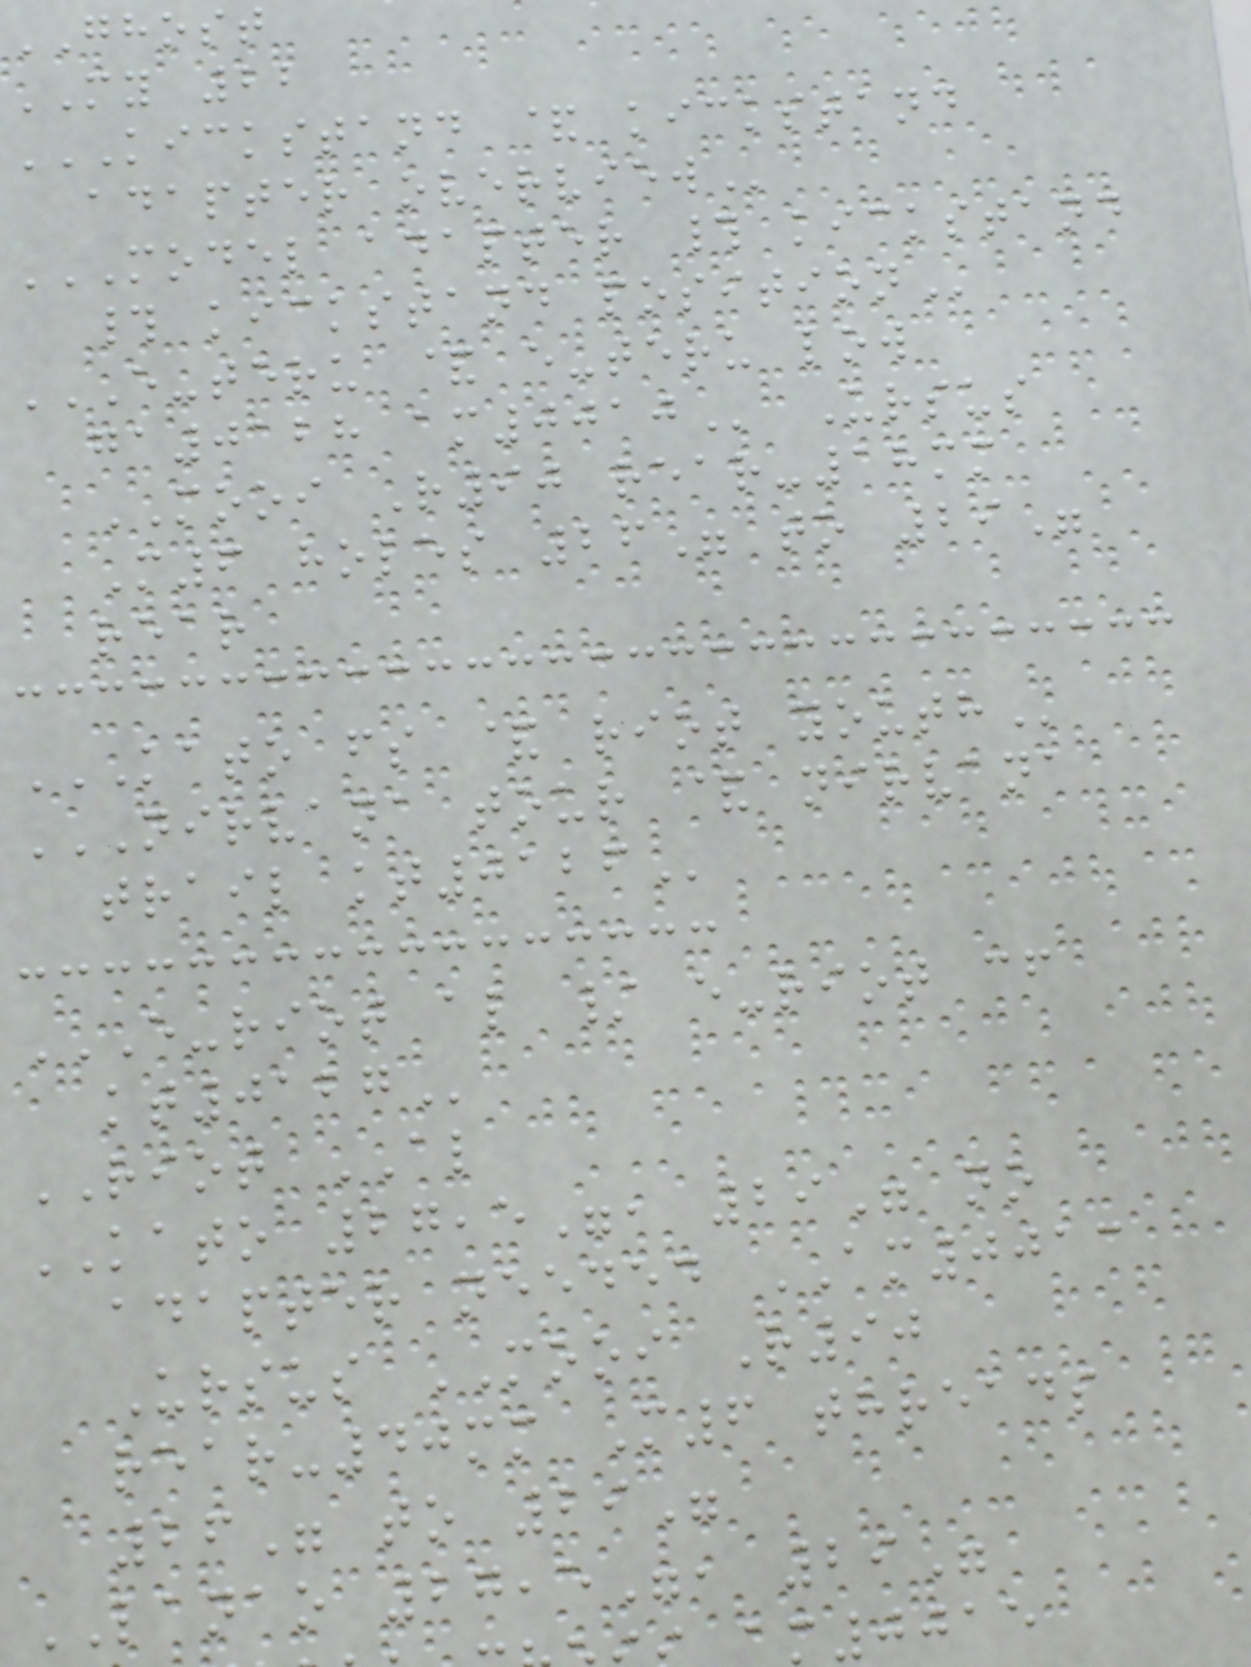GHOST
MY 22
KICKSTAND & KICKSTAND
adapter
MODEL ADAPTER # KICKSTAND
# kickstand
E-TERU & E-TERU LOW
ga0128
MOOI R90 rear-18mm
M6 holes 26" to 29"
rear
KATO FS & RIOT YOUTH
NIRVANA TOUR & NIRVANA
trail
E-RIOT AL / E-RIOT CF
RIOT AL
KATO 27,5", 29" no
adapter needed AM0013
Ursus MOOI R90
rear-40mm M6 threads
26" to 29"
LANAO 27,5", 29"
m0015
